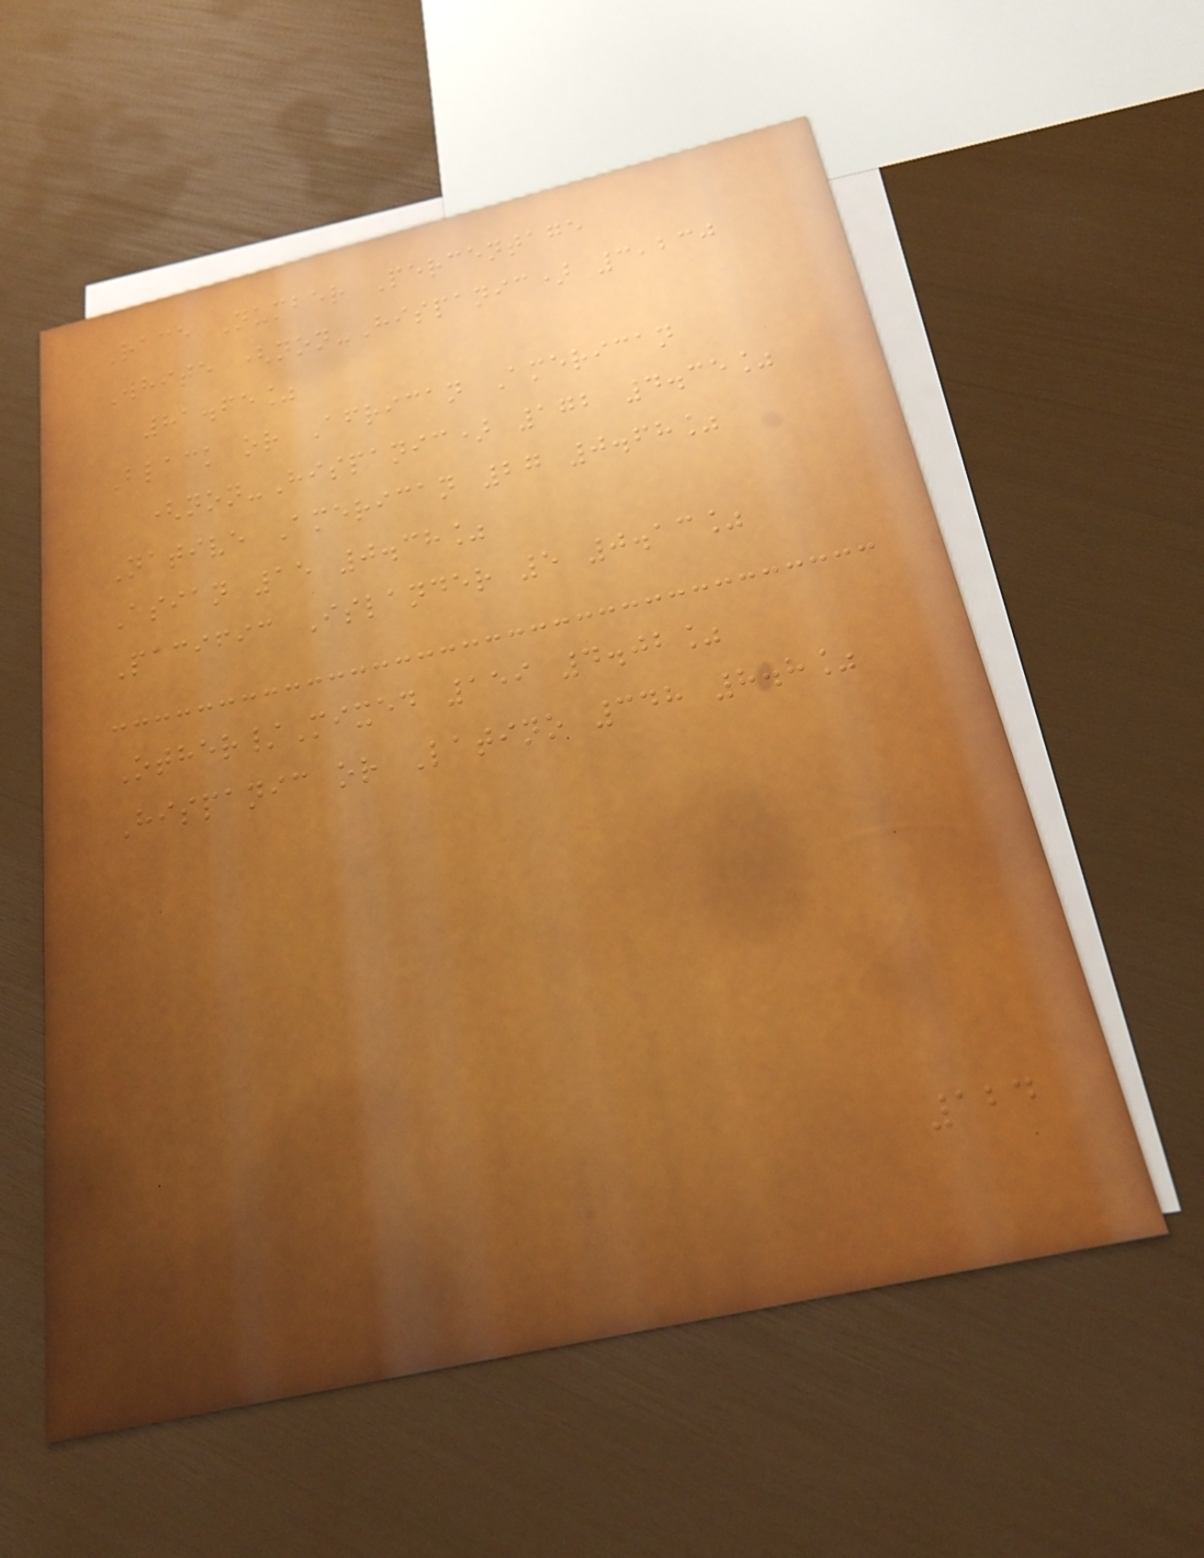Race Number Percentage
White (non-Hispanic) 3,230
81.65%
Black or African American
(non-Hispanic) 172 4.35%
Native American 27 0.68%
Asian 15 0.38%
Pacific Islander 5 0.13%
Other/Mixed 159 4.02%
Hispanic or Latino 348 8.8%
124
